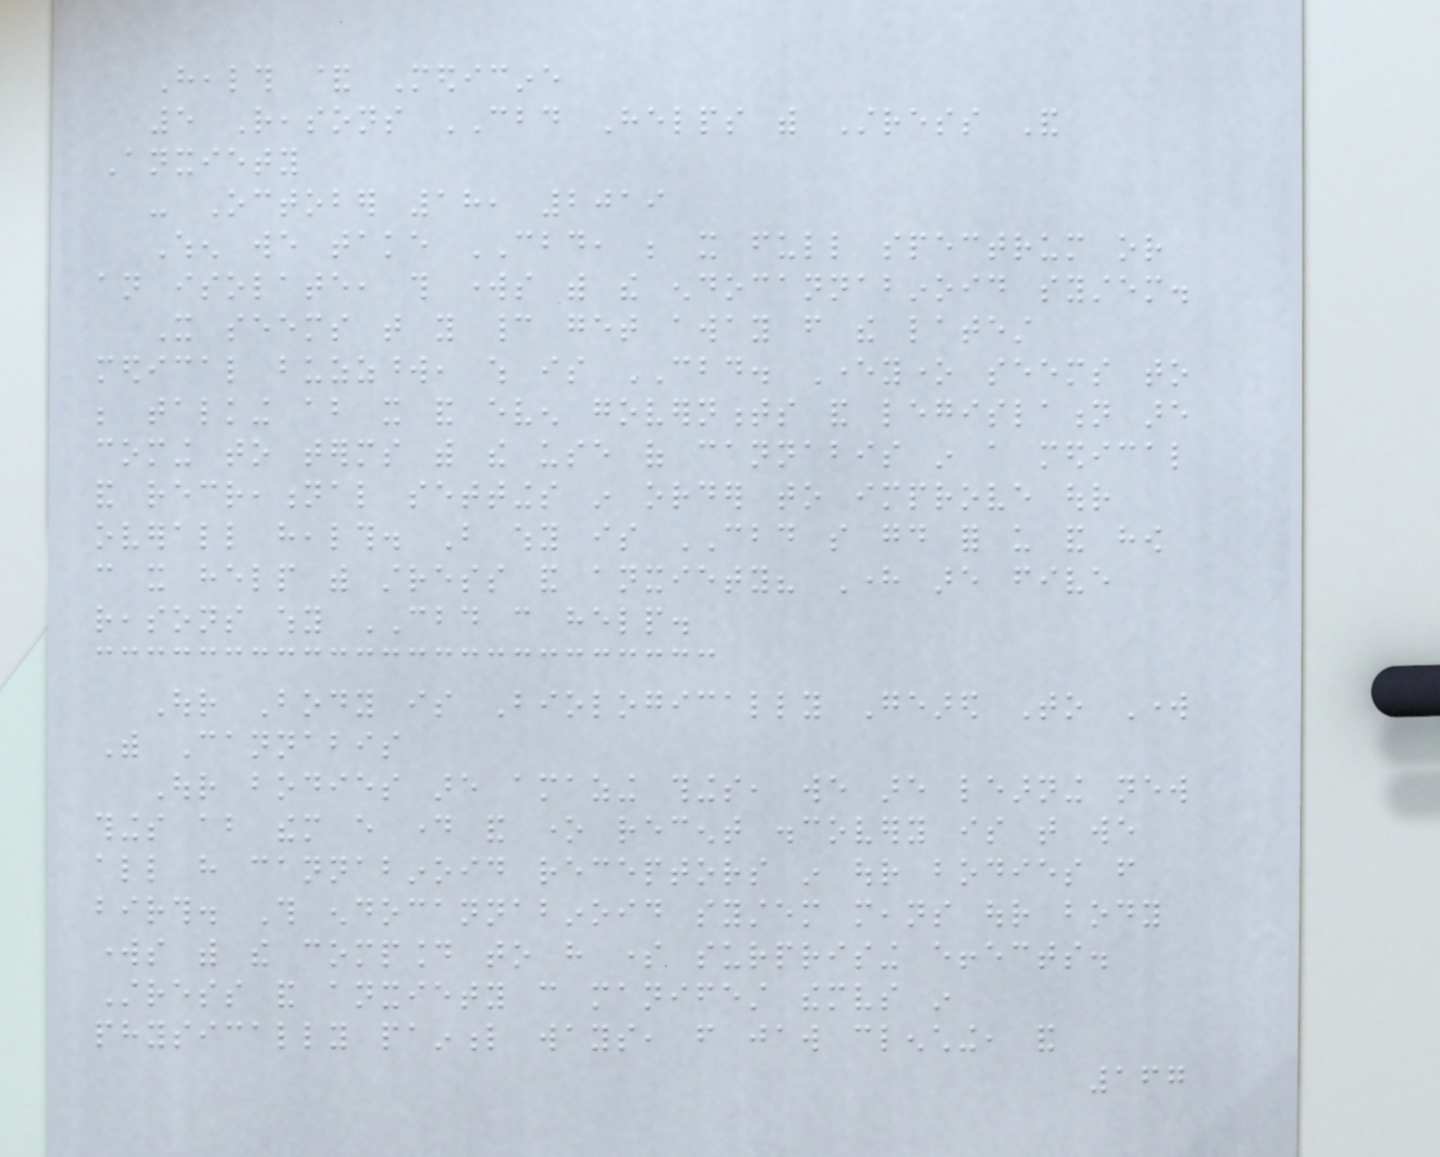Health & Medicine
5 Reasons CBD Helps with Stress And
Anxiety
- October 18, 2019
When we take CBD, be it full spectrum or
an isolate, this works with the endocannabinoid system.
It seems that you cannot get away from the latest
medical buzzword, which is CBD. Everyone seems to
be talking about it and even governments and legislation are
coming to terms with the use of cannabis in a medical
and recreational settings in order to improve our
overall health. But why is CBD so good for us and how
can it help with stress and anxiety? Here are five
reasons why CBD can help.
Our Body is Biologically Geared To Work
With Cannabis
Our bodies are amazing things, we are learning new
things about them every day and one recent discovery is that we
all have cannabinoid receptors in our bodies from
birth. This endocannabinoid system means our body
works with the compound to have some surprising effects.
Stress and anxiety can manifest themselves in
physically painful ways, from jaw clenching, and
167
